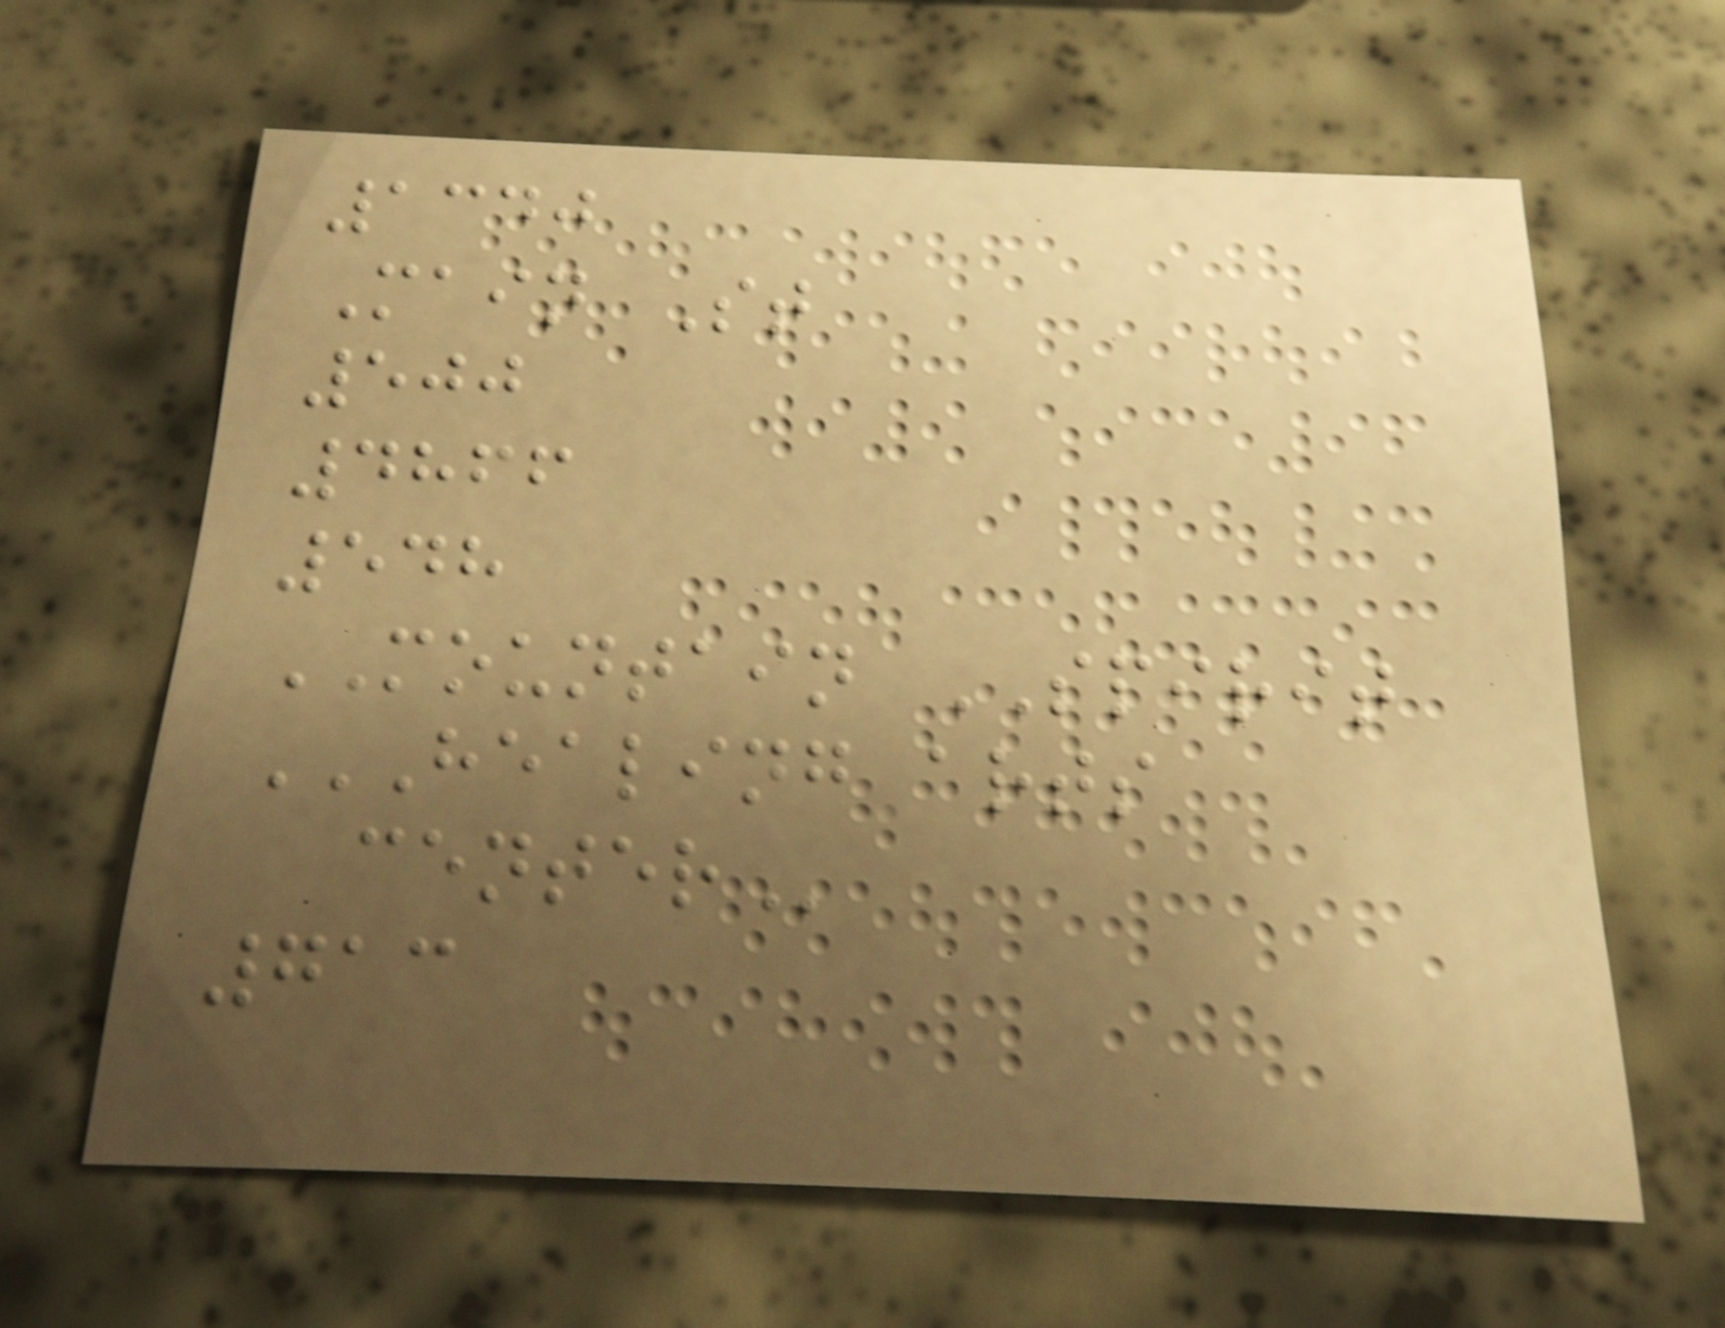1340
Main St
500
4866
548
MOUNTAIN SPIRIT
HEALING ARTS
CENTER
713
